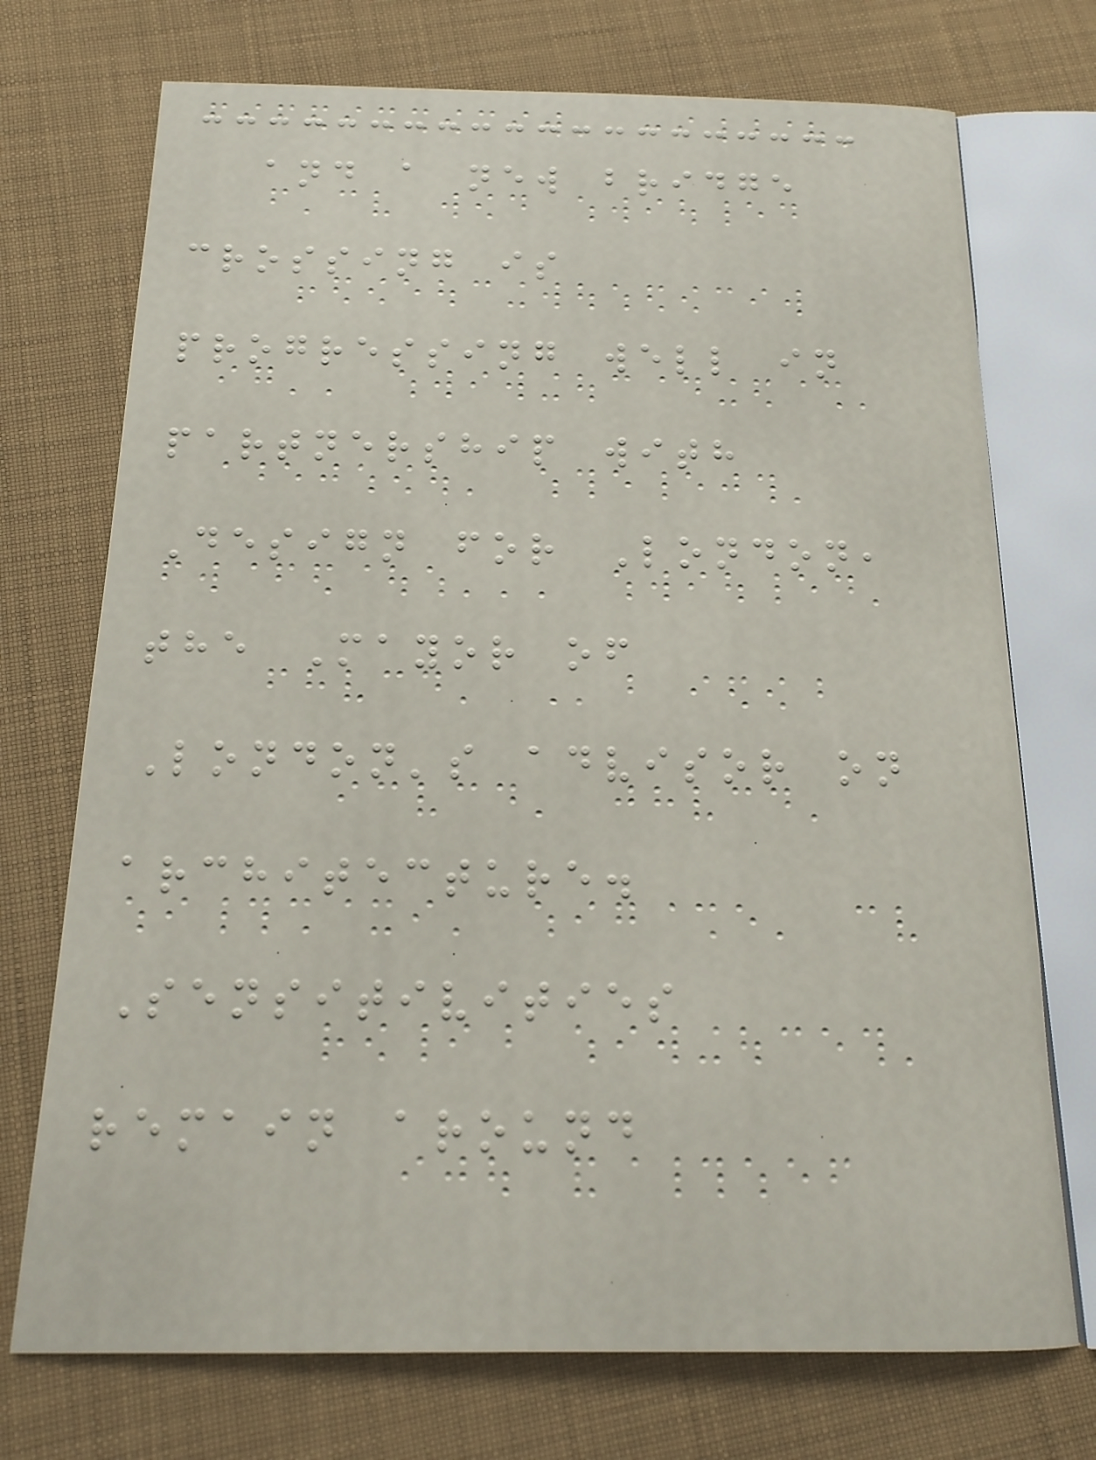and a new bridge
crossing is
progressing well in
partnership with
Design for London,
the Mayor of
London's advisor on
architecture.
Sensitivities
remain around
